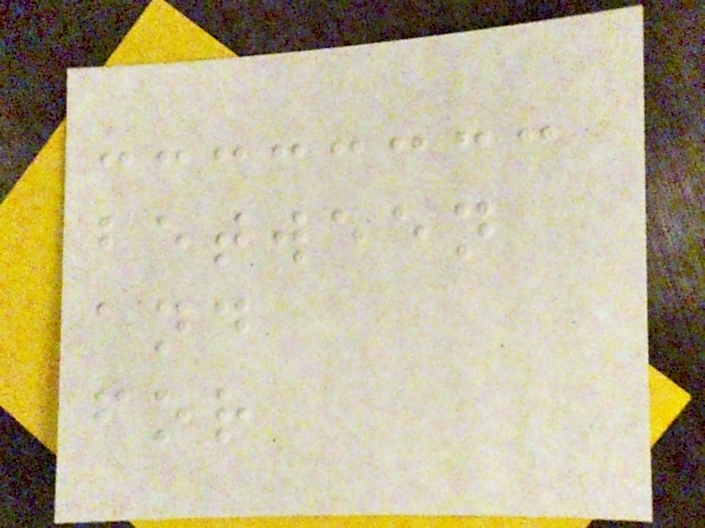between
and
for
